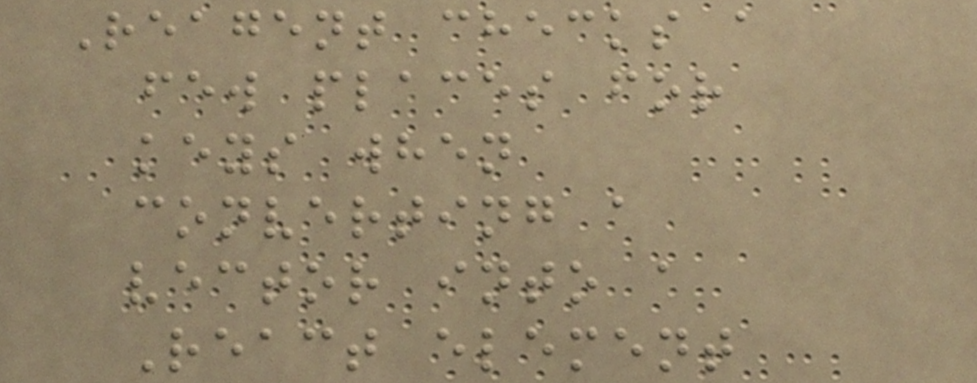Reagent checks a
few places for
keys when
converting a
vector into a
React element
